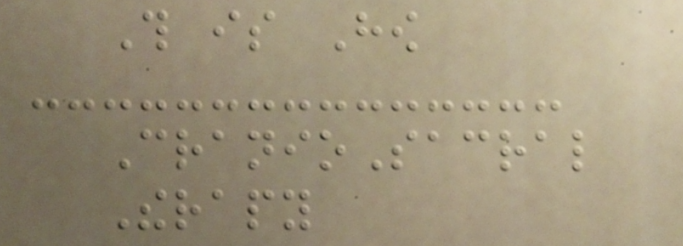This is How
CranioSacral
Therapy
